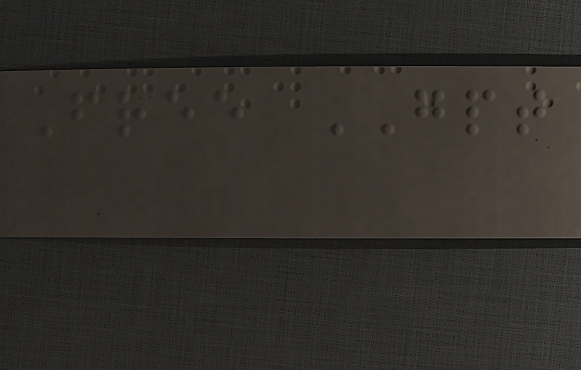Free GPT
